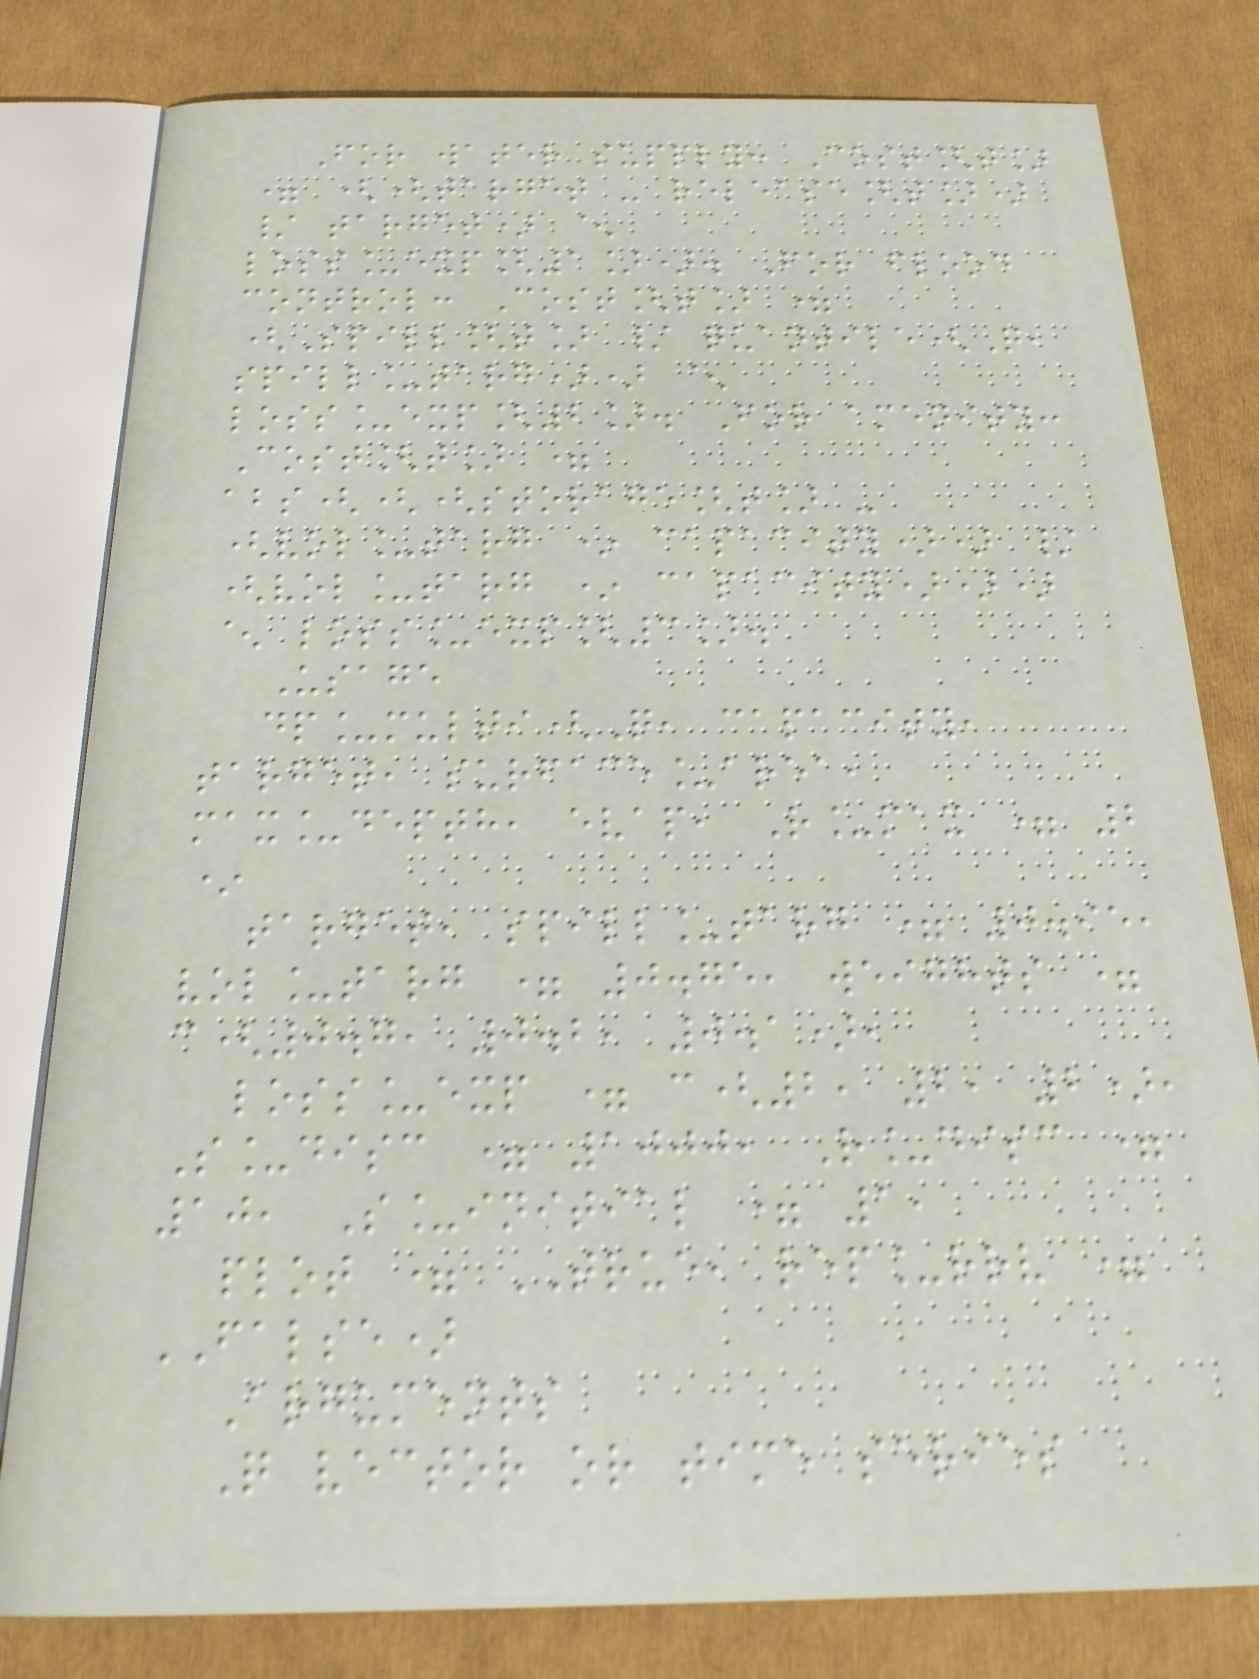For water supply: Cost[t]
= ((target - release[t])
/ target) ^
loss_exp[1]). For flood
control: Cost[t] =
(Spill[t] / quantile(Q,
spill_targ)) ^
loss_exp[2]. For amenity:
Cost[t] =
abs(((storage[t] -
(vol_targ * capacity)) /
(vol_targ * capacity)))
^ loss_exp[3].
Usage
dp_multi(Q, capacity,
target, surface_area,
max_depth, evap, R_max = 2
*
target, spill_targ = 0.95,
vol_targ = 0.75, weights =
c(0.7, 0.2, 0.1),
loss_exp = c(2, 2, 2),
S_disc = 1000, R_disc =
10, S_initial = 1,
plot = TRUE, rep_rrv =
FALSE)
Arguments
Q vector or time series
